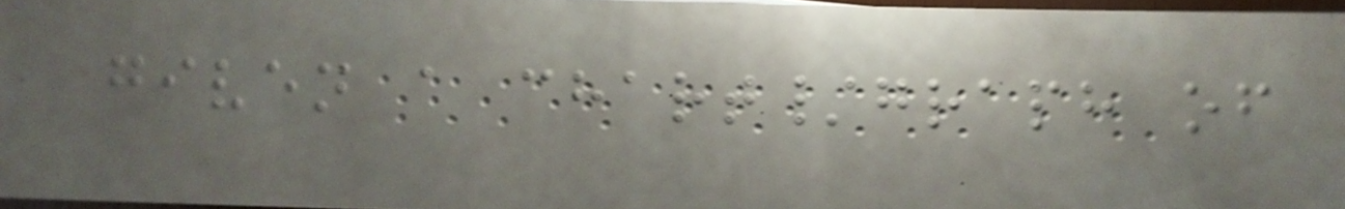given a chart/graph of
